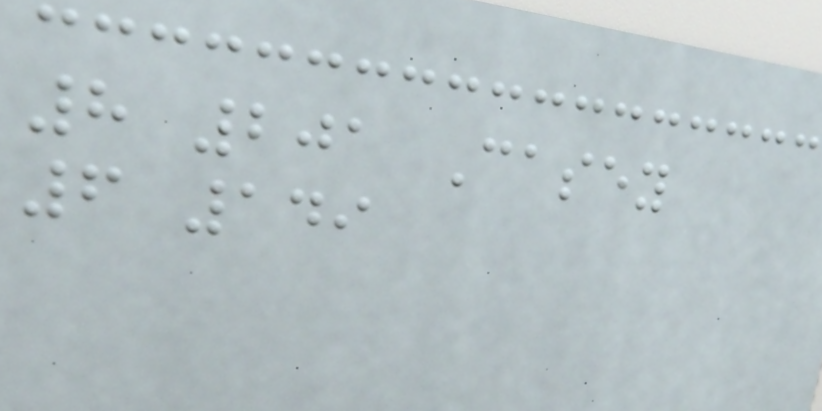8 201 Casey
6 149
